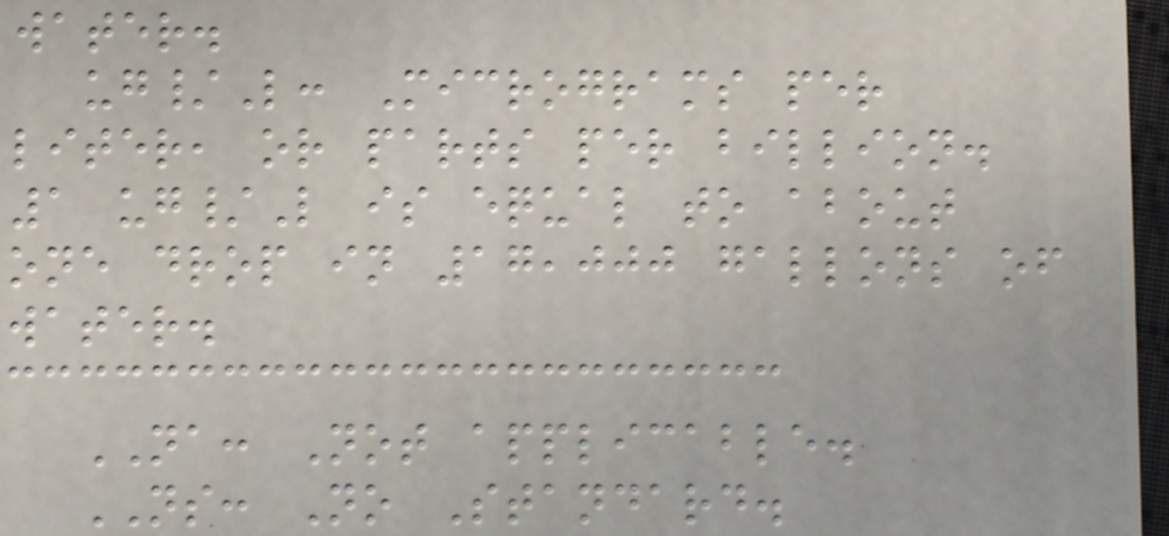water.
ug/L: Micrograms per
liter, or parts per billion.
1 ug/L is equal to about
one drop in 17,000 gallons of
water.
NA: Not applicable.
NS: No Standard.
